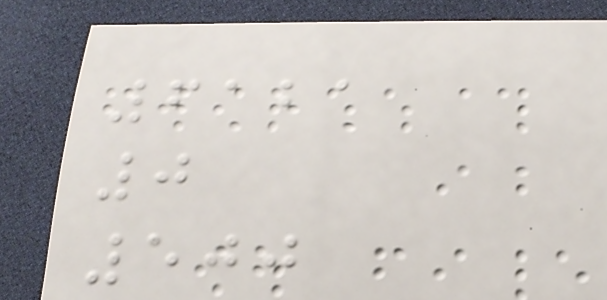6121
0
500
